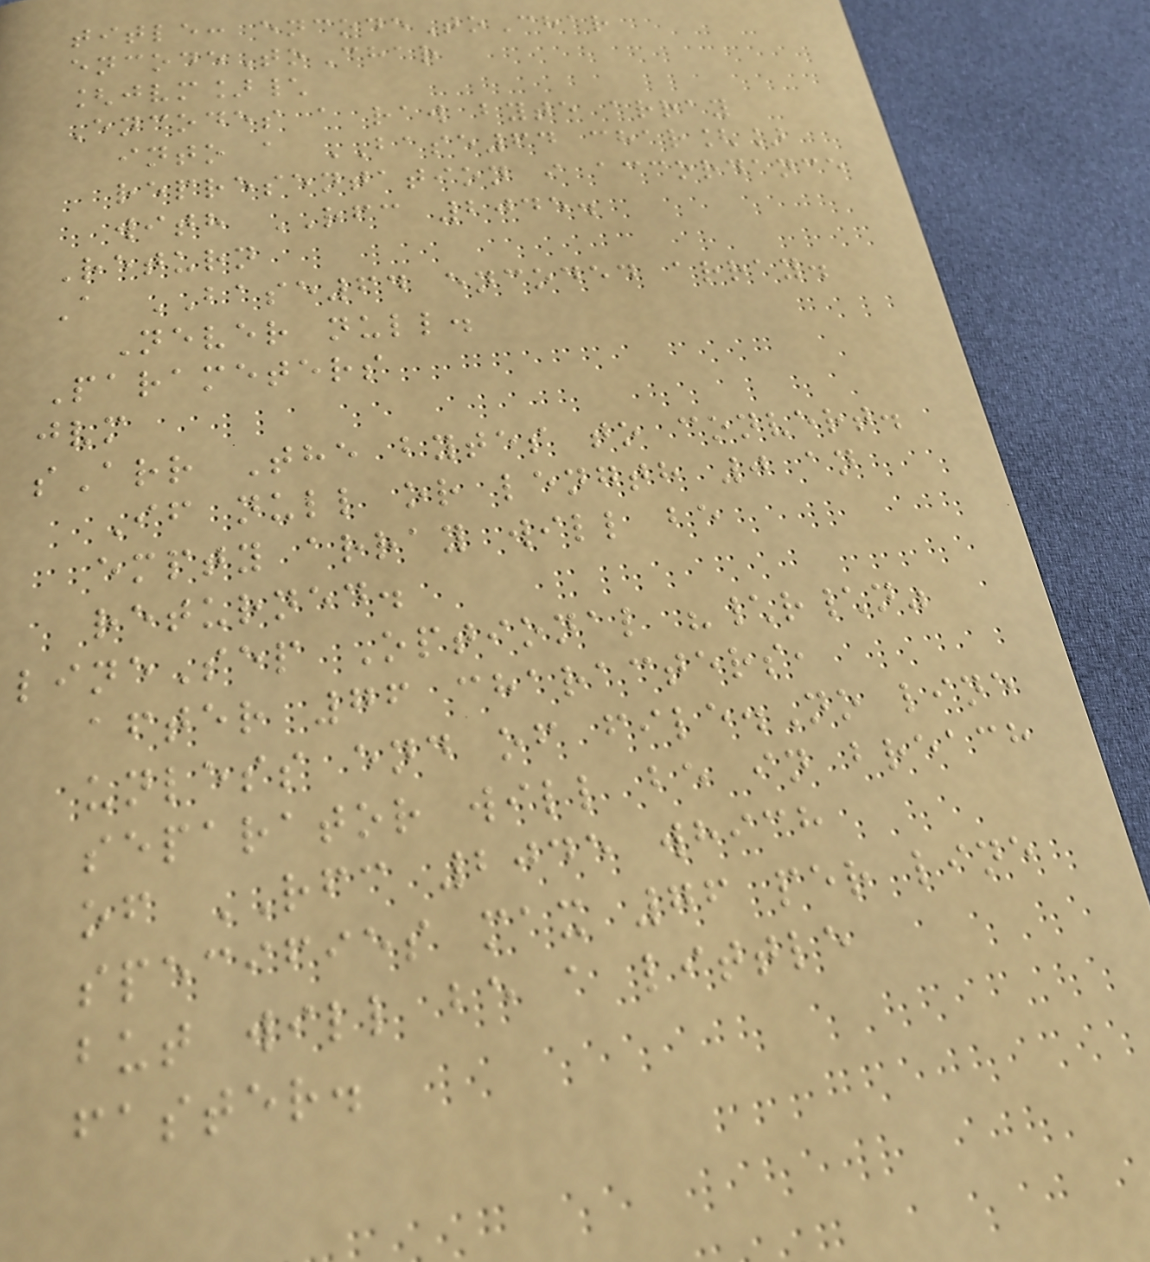title: encodeToChar
encodeToChar
[jvm]\
Encodes a raw byte array
into a BASE64 char[]
representation i accordance
with RFC 2045.
Return
A BASE64 encoded array.
Never null.
Parameters
jvm
sArr The bytes to convert.
If null or length 0 an
empty array will be
returned.
lineSep Optional "\r\n"
after 76 characters,
unless end of file.No line
separator will be in breach
of RFC 2045 which
specifies max 76 per line
but will be a little
faster.
